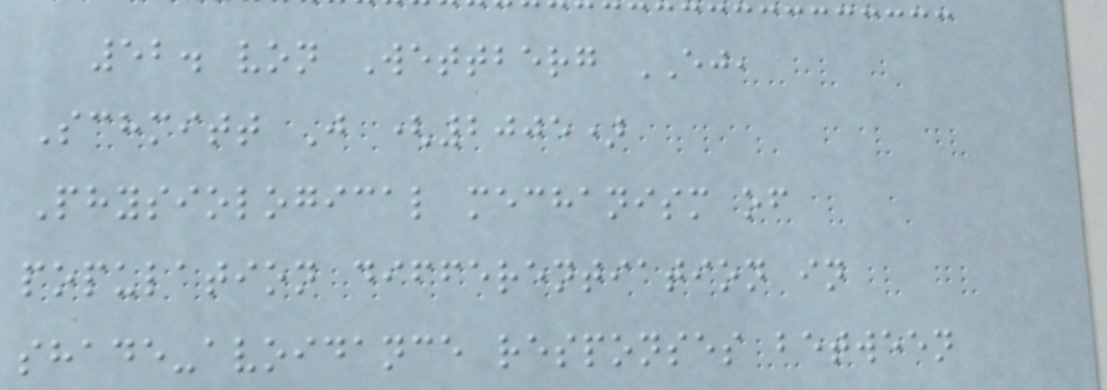52. von Wettberg EJ,
Schmitt J (2005)
Physiological mechanism of
population differentiation in
shade-avoidance responses between
